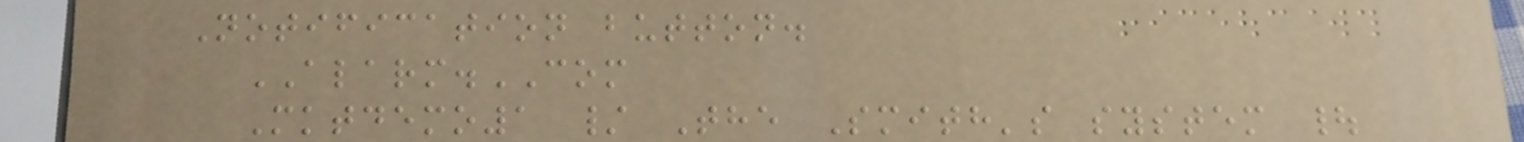Notification button.
ALARM.COM
Mktdemo1 / The Smith's system |
